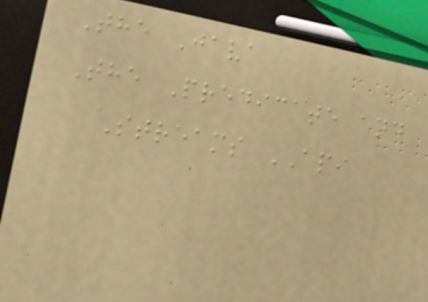The Java
The Predicate and
Streams API
